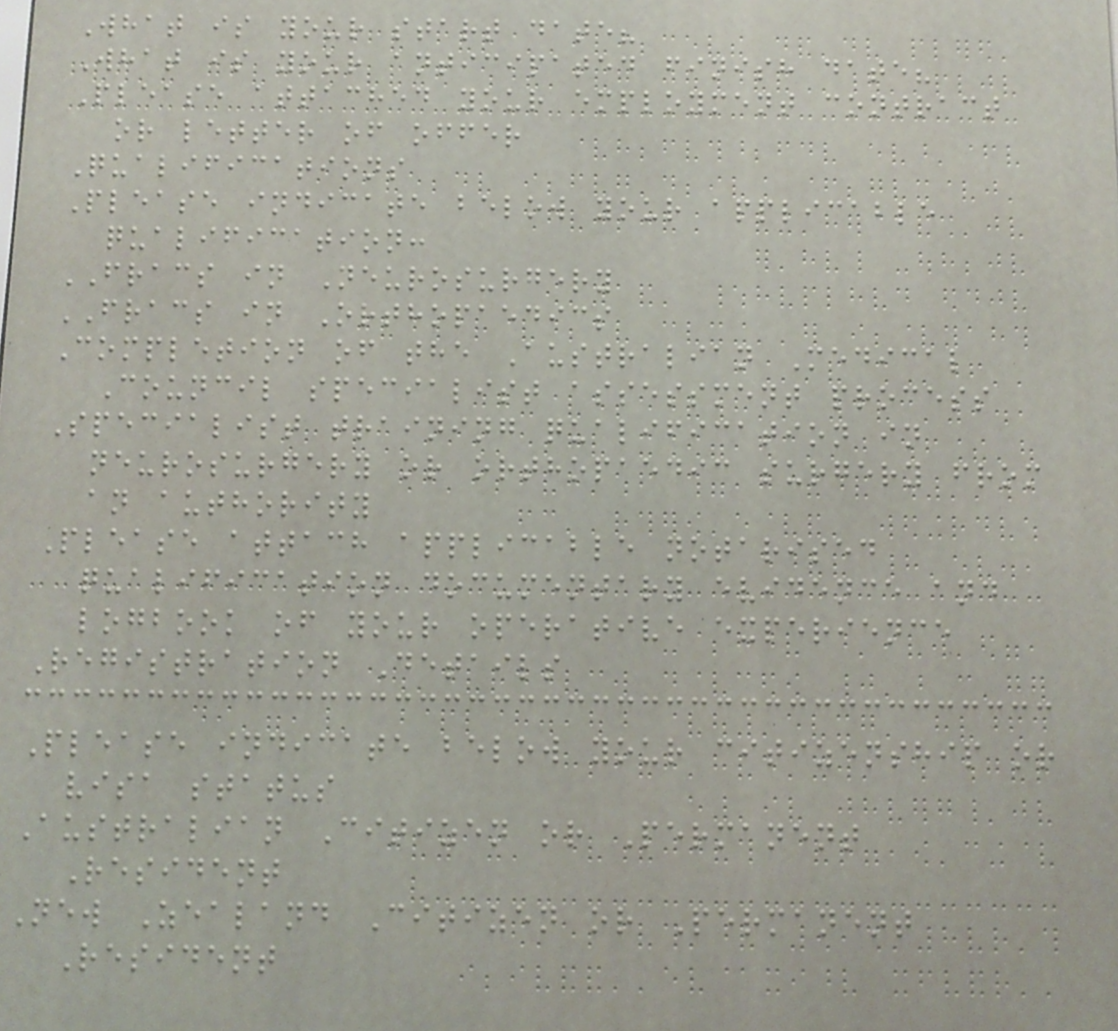What is your start date?
What is your anticipated finish date?
Please attached your employment contract
or letter of offer
Qualifications
Please indicate below your applicable
qualification:
FRACS in Neurosurgery
FRACS in Orthopaedics
Completion of the Australian Medical
Council specialist assessment process
Specialist training qualification in
neurosurgery or orthopaedic surgery from
an authority
Please attach applicable notarised
qualification documentary evidence and
logbook of your operative experience
Registration Details
Please indicate below your citizenship or
visa status
Australian Citizen or Permanent
Resident
New Zealand Citizen or Permanent
Resident
